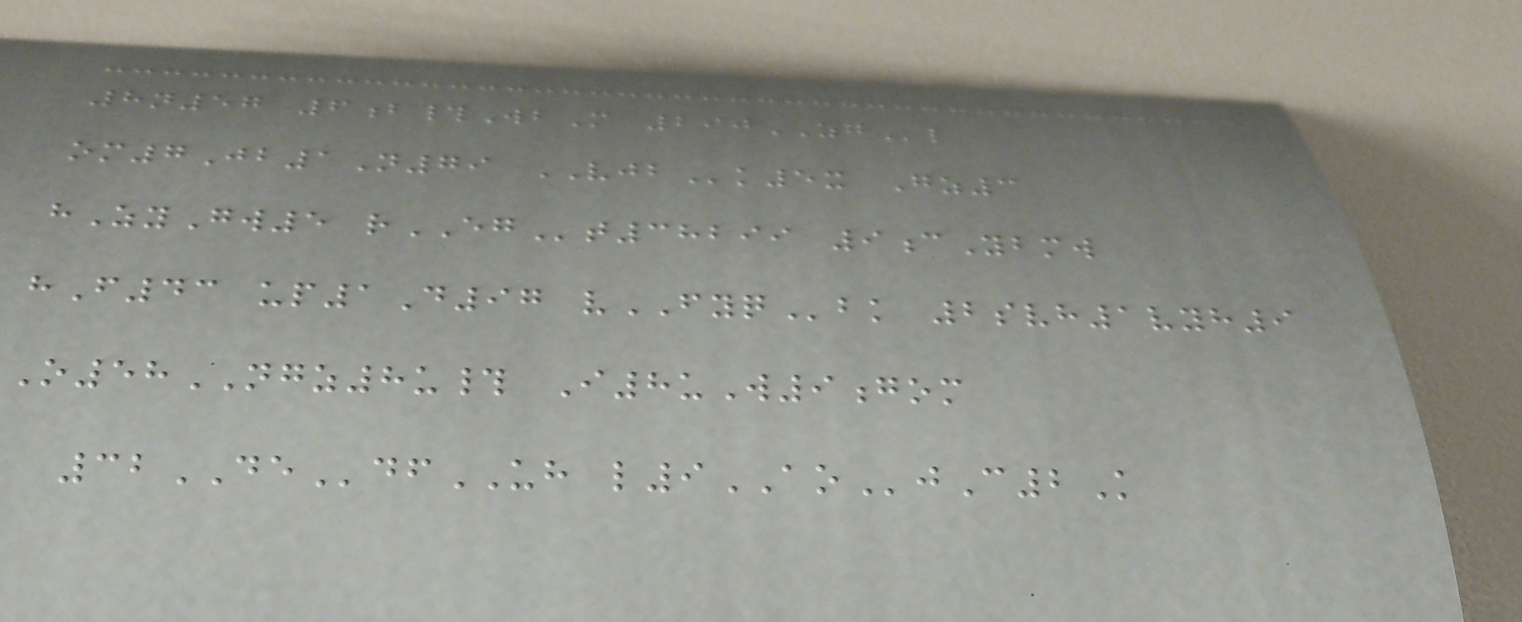8n57 6b#WbM 290ZGl
om7Jb1N79 VJBk5x Gz3
hZyGw5 rEGt38299 9cYbmw
hF43 up1D97 vFYQbk 2svh1vyh9
O58NGZ8u# I8uW9gom
32DEdfUH l9AOjC2K
